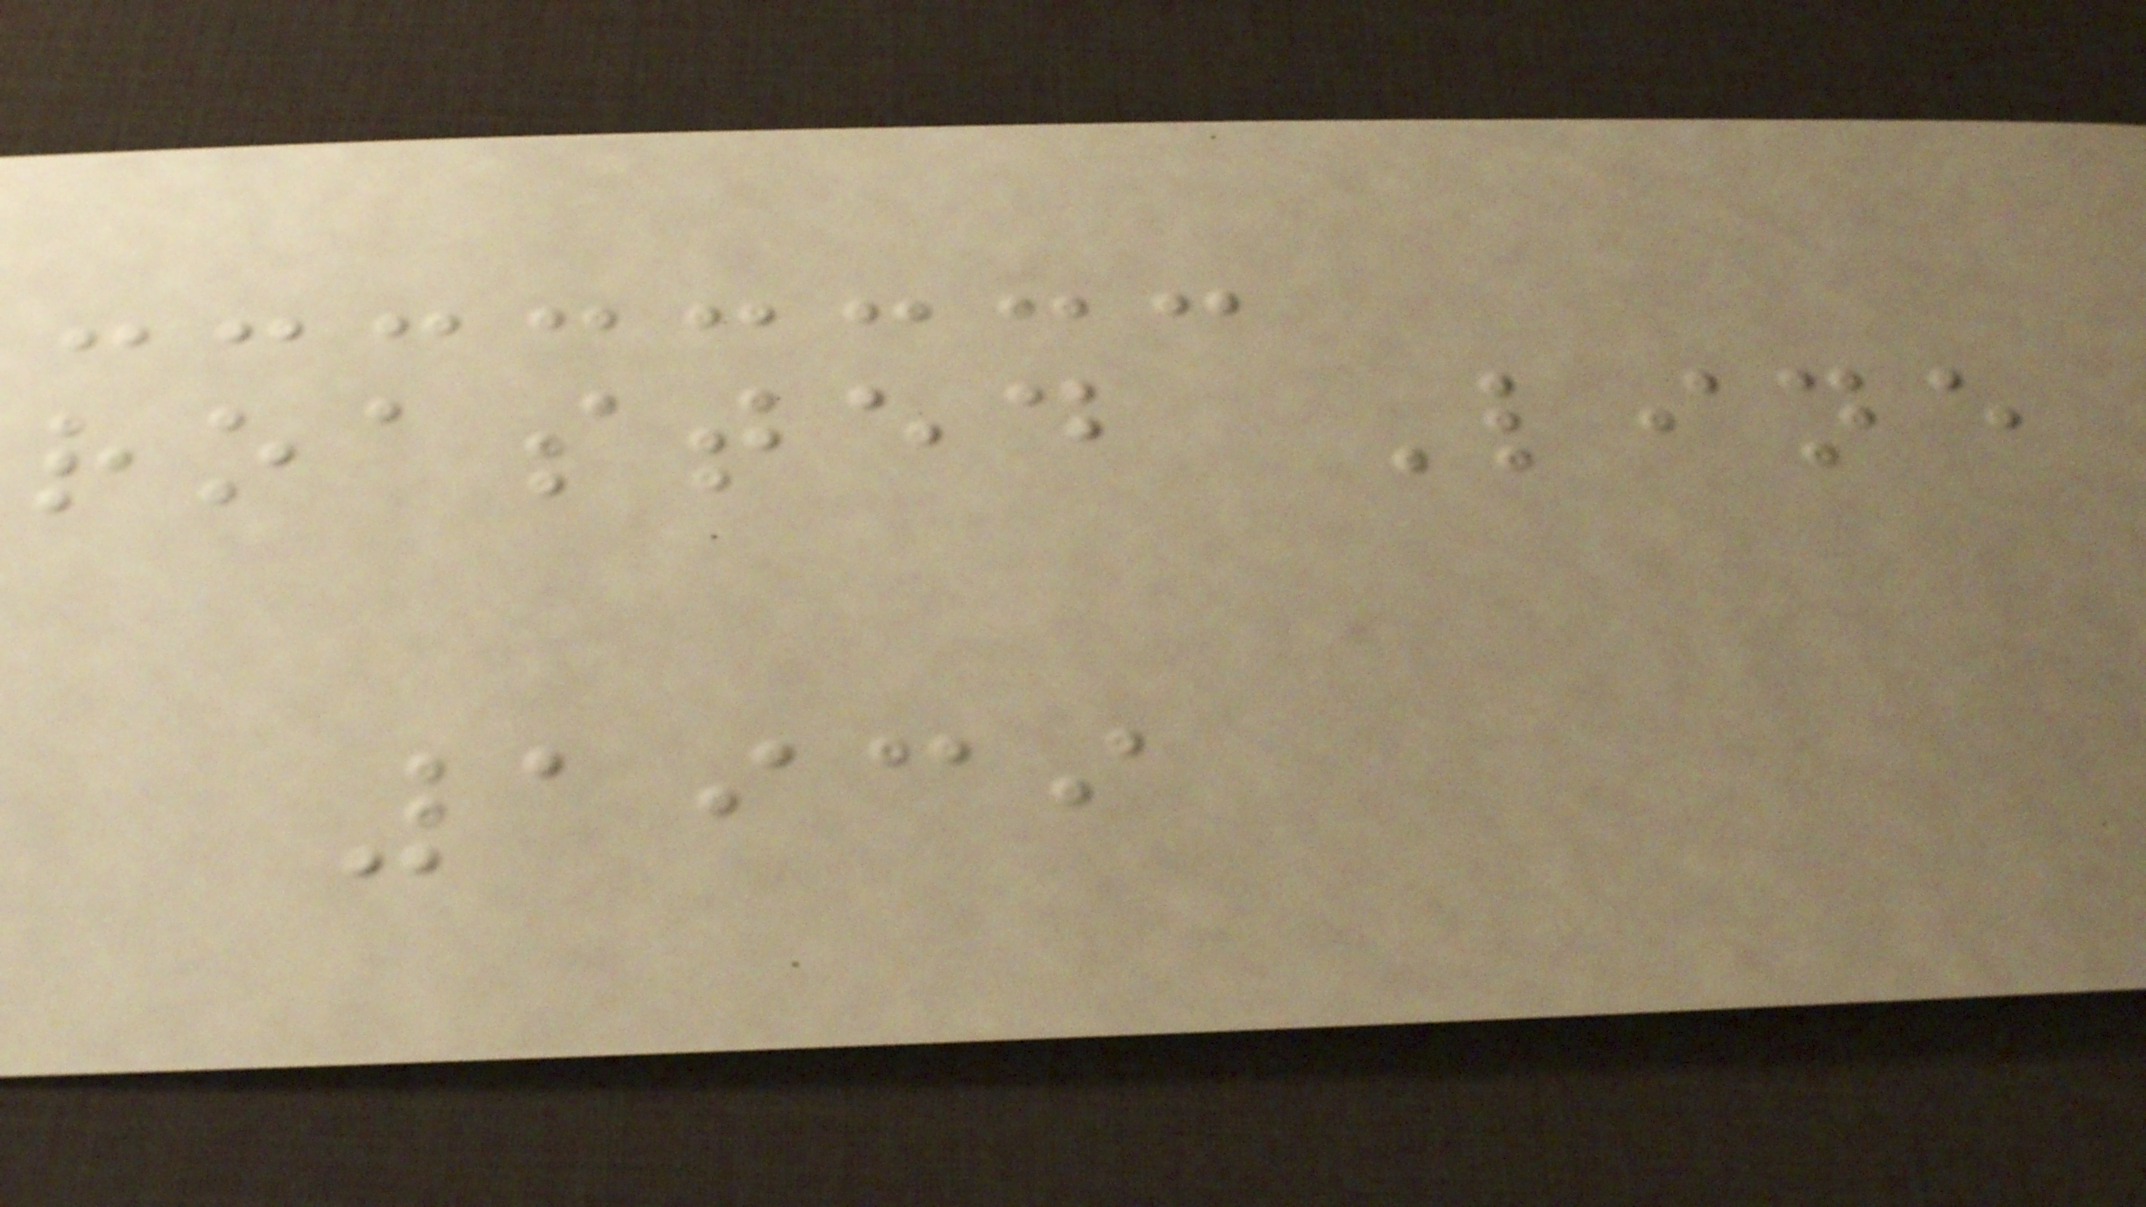roasted Line
1939
